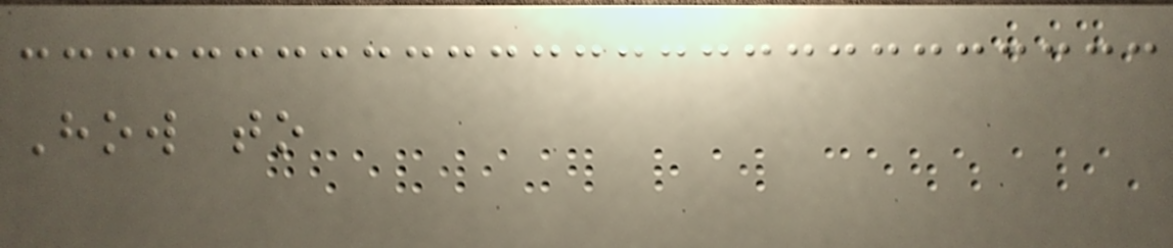How to
